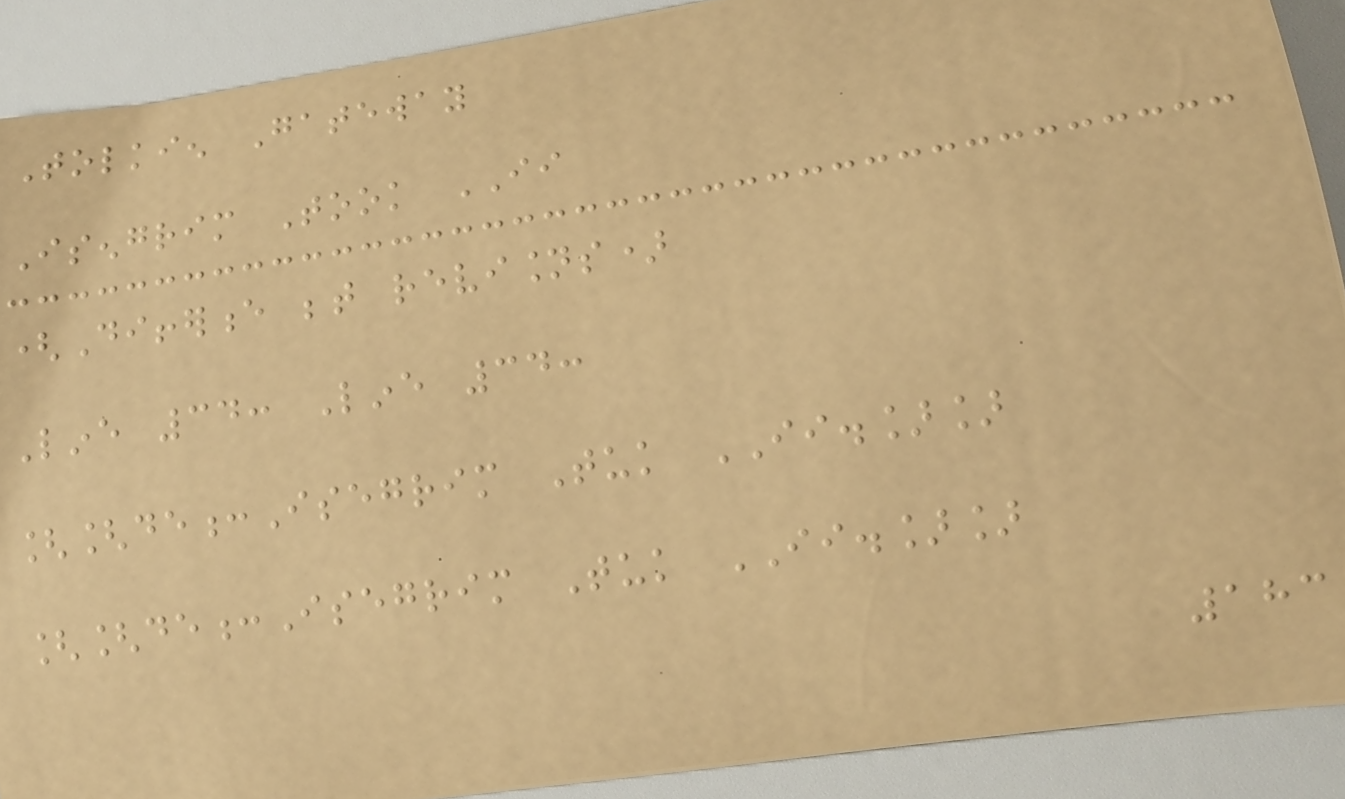Tolkien Gateway
Isengrim Took II
(Difference between revisions)
Line 34: Line 34:
[[de:Isegrim Tuk II.]]
[[de:Isegrim Tuk II.]]
183
